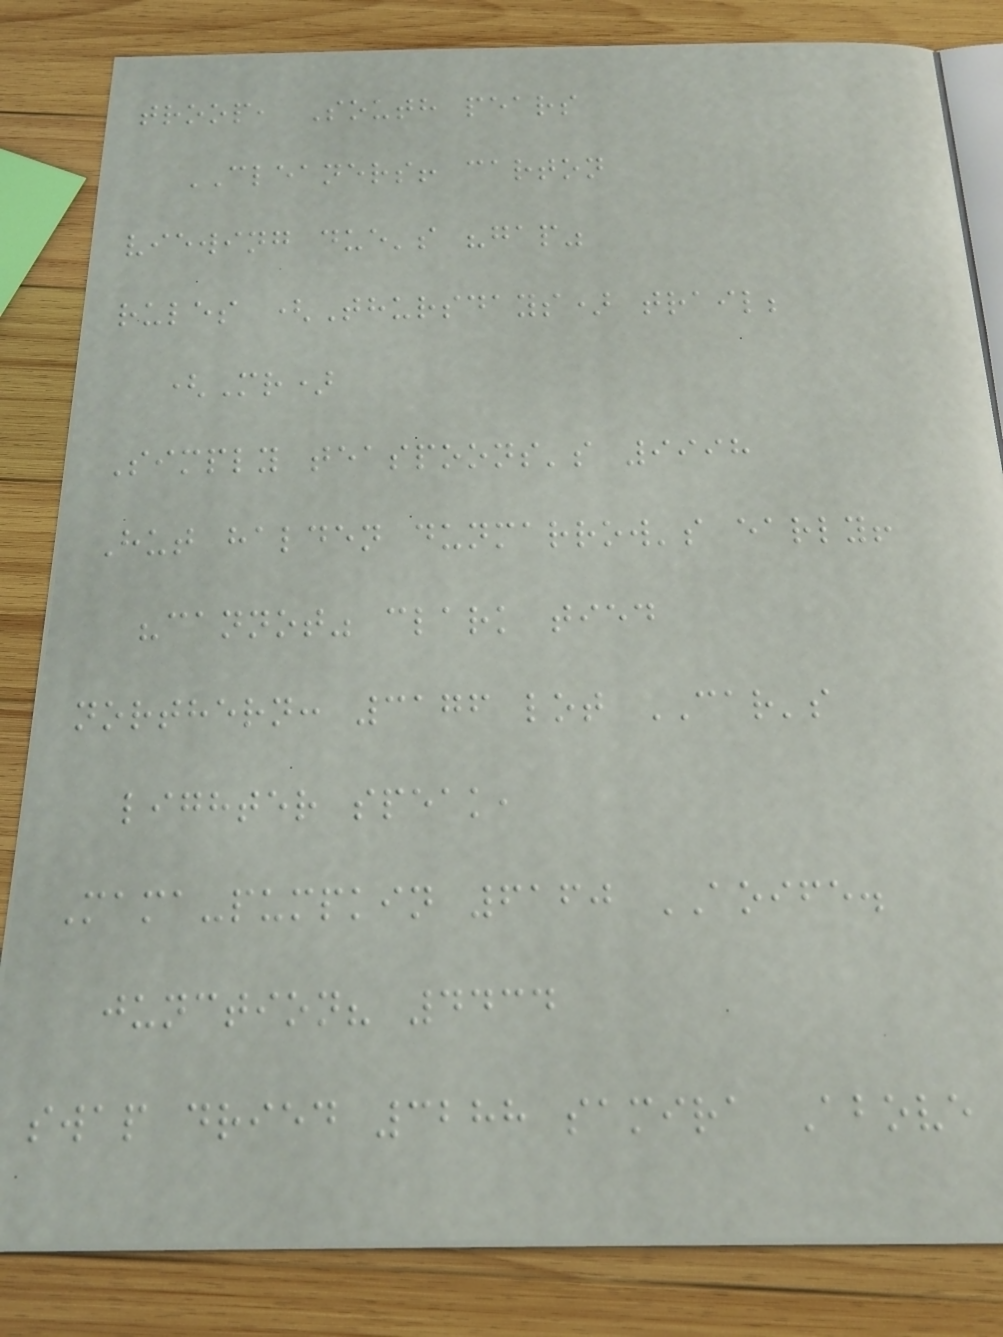troop, South pears
CLEANERS! carton
viewing due's "gap"
rules (Thursdays) trail;
(Mr)
Simply teaspoons's 9998
Hut halden dunmarrow's early!
"cannot" clark tied
northern: 3176 lot CAR's
lighter speak,
Mama-pumpkin 6160 AOIFE.
junction? 4434
swap dried 3288 samira Above
